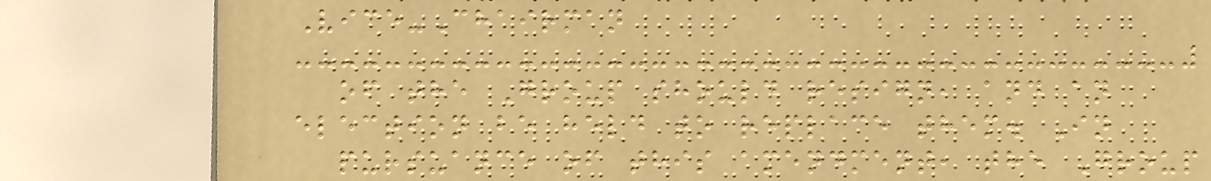Vice-Chairman
of the Group should resign, and an
election be held to replace them. In
pursuance of this amendment, the Group
